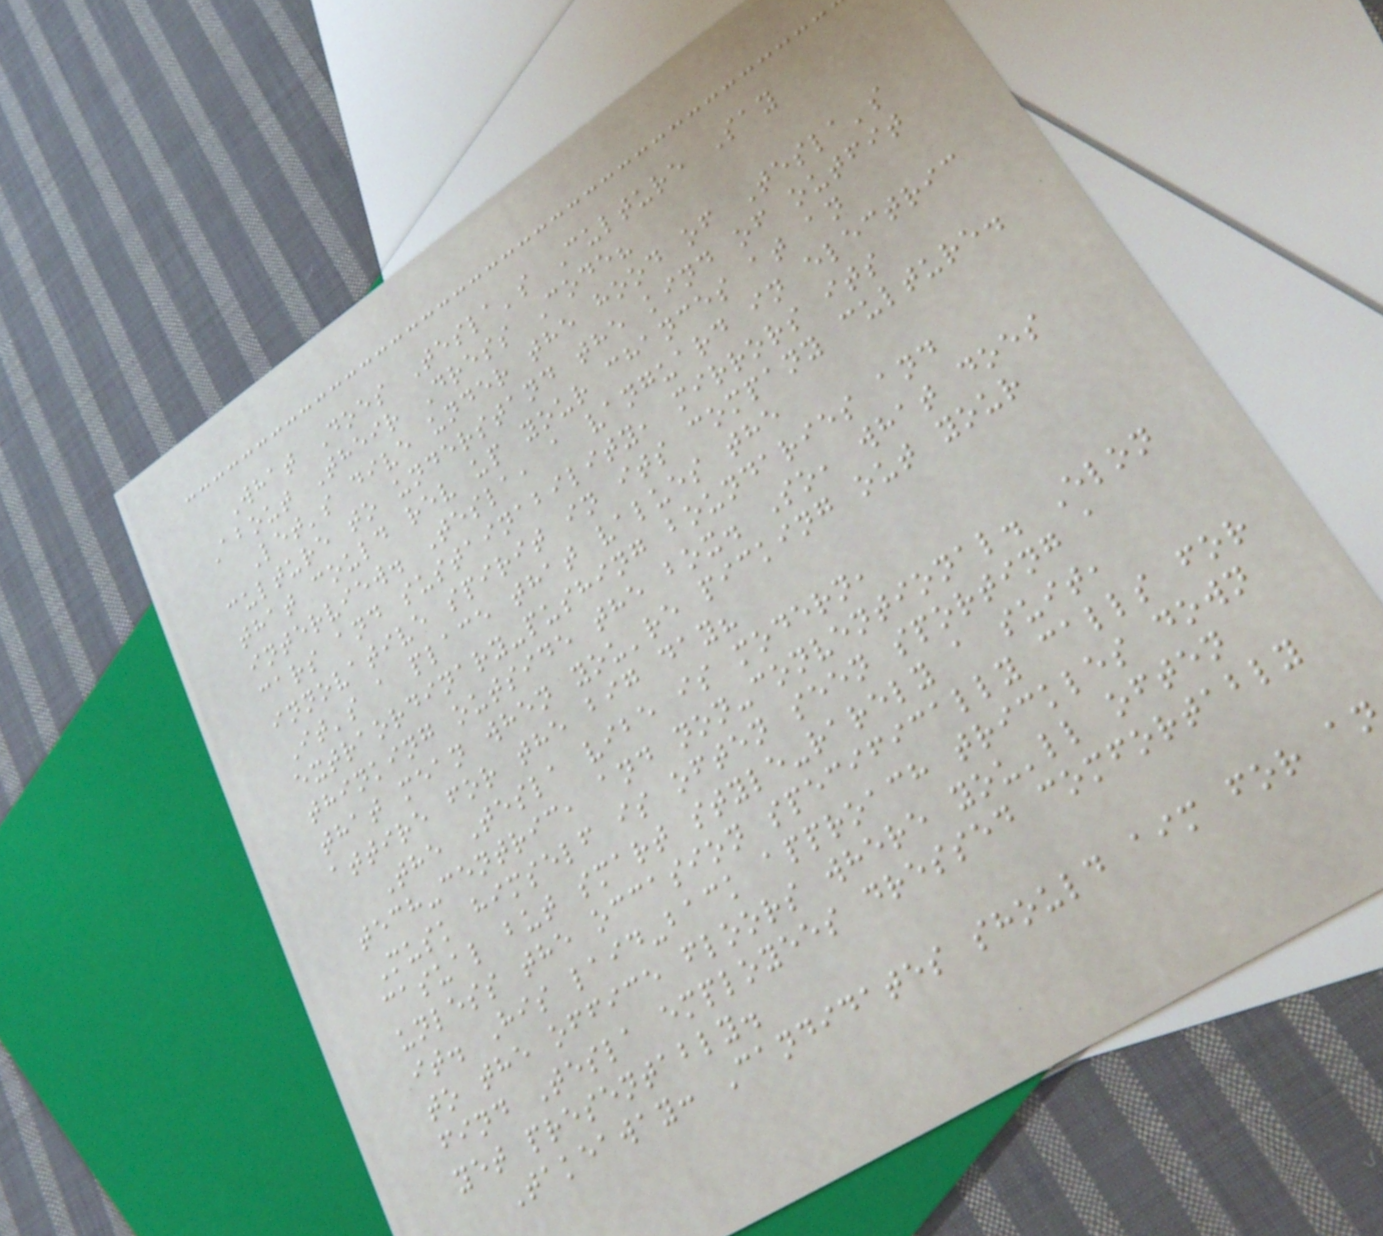What Does Tesla's Culture Say
About Their Dress Code?
Let's dive under the hood of Tesla's
culture to understand the kind of outfit
that could rev up your chances at an
interview. Tesla, a vanguard in electric
cars and sustainability, mirrors its
innovative spirit in its company culture.
It's a place that values the
extraordinary-pushing boundaries and
thinking outside the box. So, what does
that mean when you're picking out your
attire for the big day?
The Tesla vibe is modern,
tech-centric, and non-conventional. Elon
Musk himself is often seen sporting a
casual but smart style-rarely a suit,
unless the occasion specifically calls for
it. His laid-back approach trickles down
to the office floors where you'll often
find Tesla employees dressed comfortably
yet presentably.
Takeaway: Candidates should aim for an
